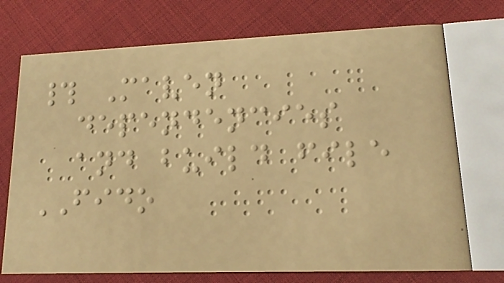# Maven
dependencies
and build file
FIDO
